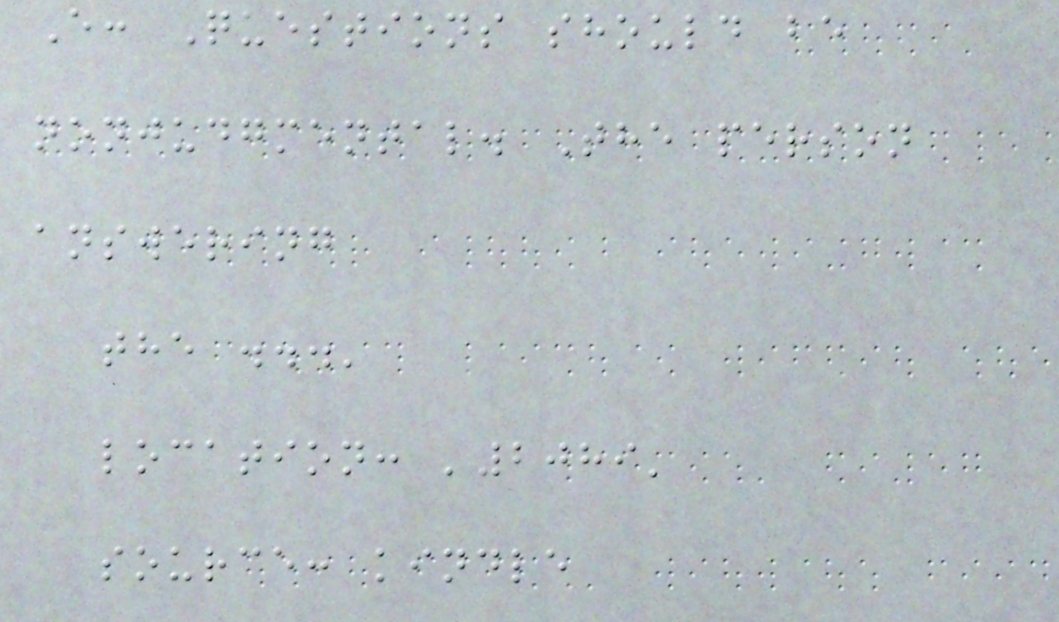E: Questions should be
nonjudgmental. The person
answering
the ...'
location: '2089'
source: kindle
